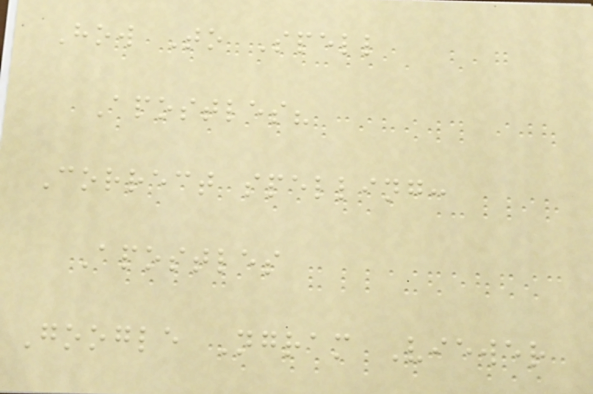How To Spell
Apostles?
Correct spelling:
Apostles
Google Ngram Viewer
